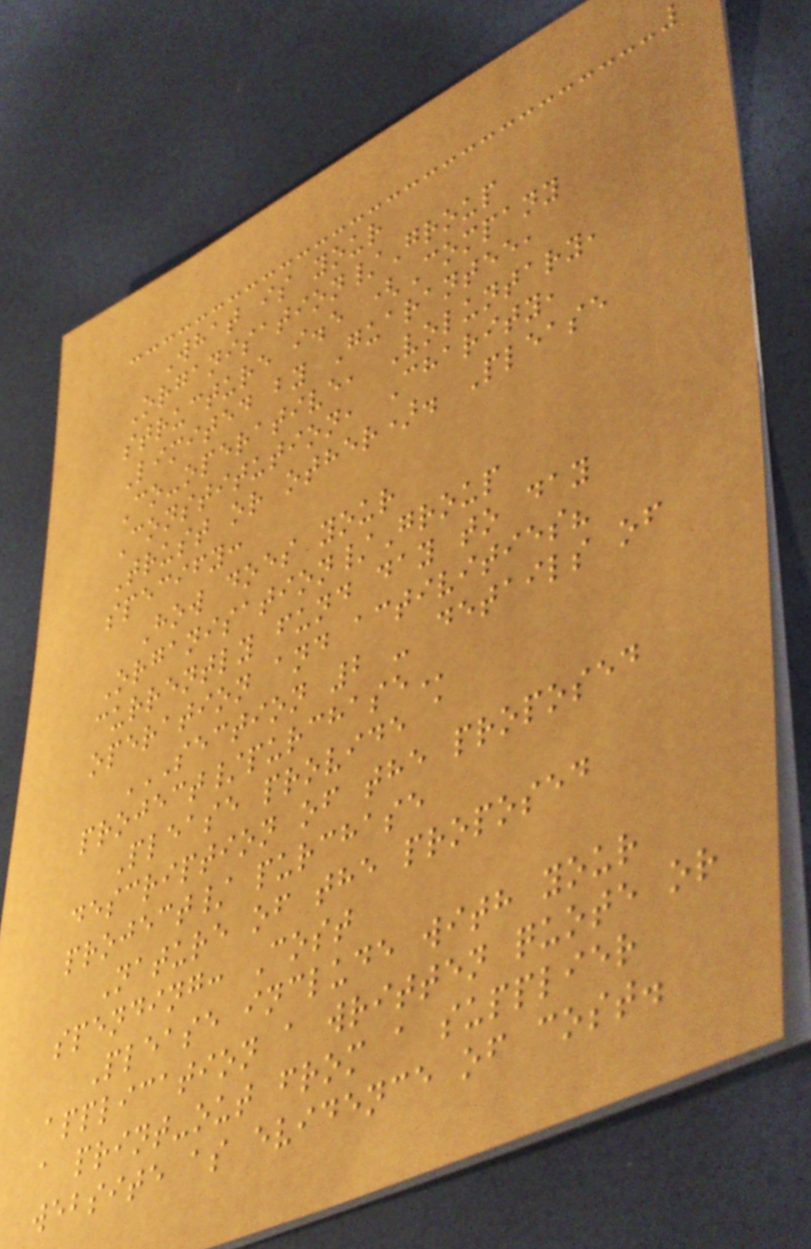What is your
Organisation/Group
structure i.e (Company
Limited by Guarantee,
Co-operative, Voluntary,
Constitution, Charity,
Trust or other). Please
specify:
How does your
Organisation/Group
currently fund day to day
operation and activities?
SECTION 2 - DETAILS OF
PROJECT/PURCHASE
Please provide a
description of the proposed
project/ purchase
Nature of the proposed
spending: Cost
Please include with your
application a written quote or
a print-out from a supplier
website as evidence of cost.
